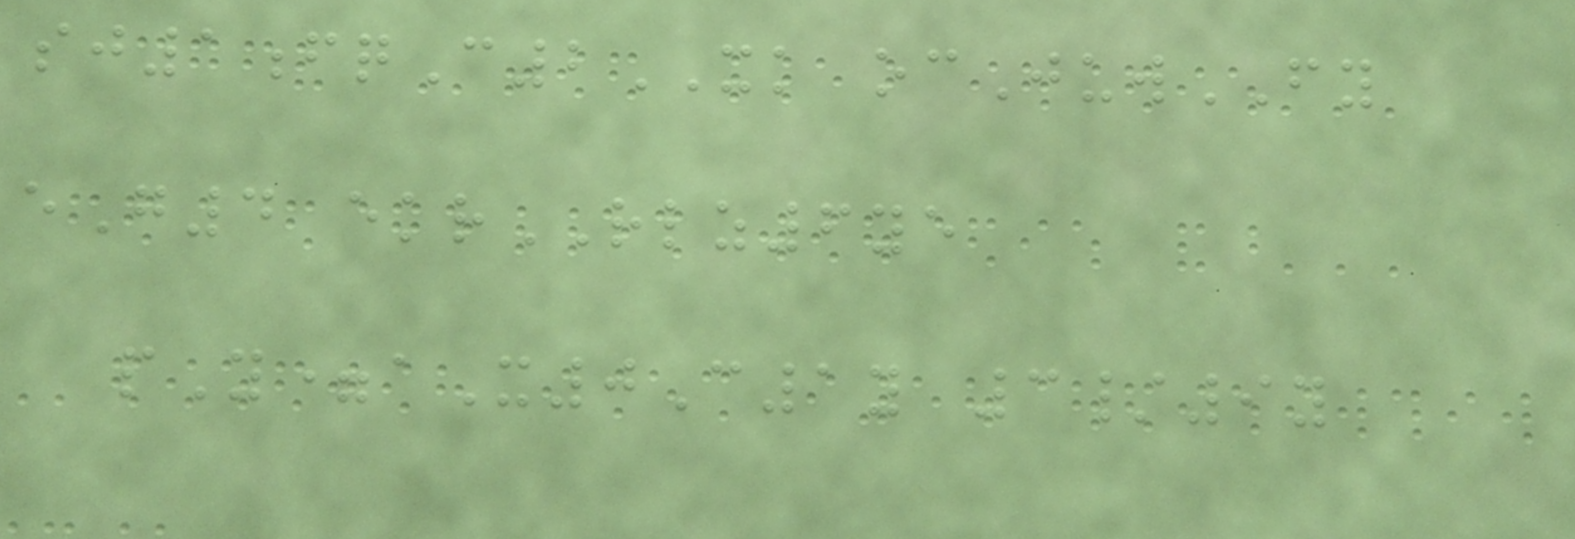sj1fqC2XK ocJuwFY
eG4 ekrRLZ6ye
pY=aX0C1y 3/9y
